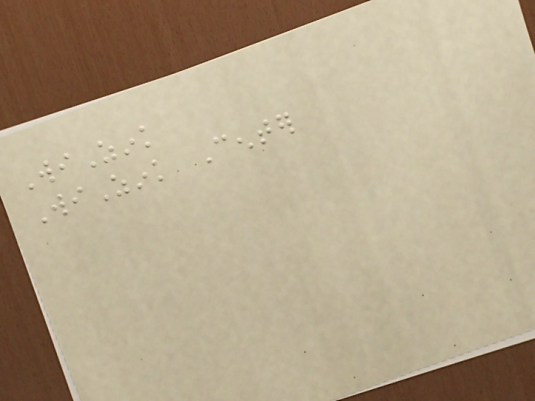WiZink
WiZink Center
